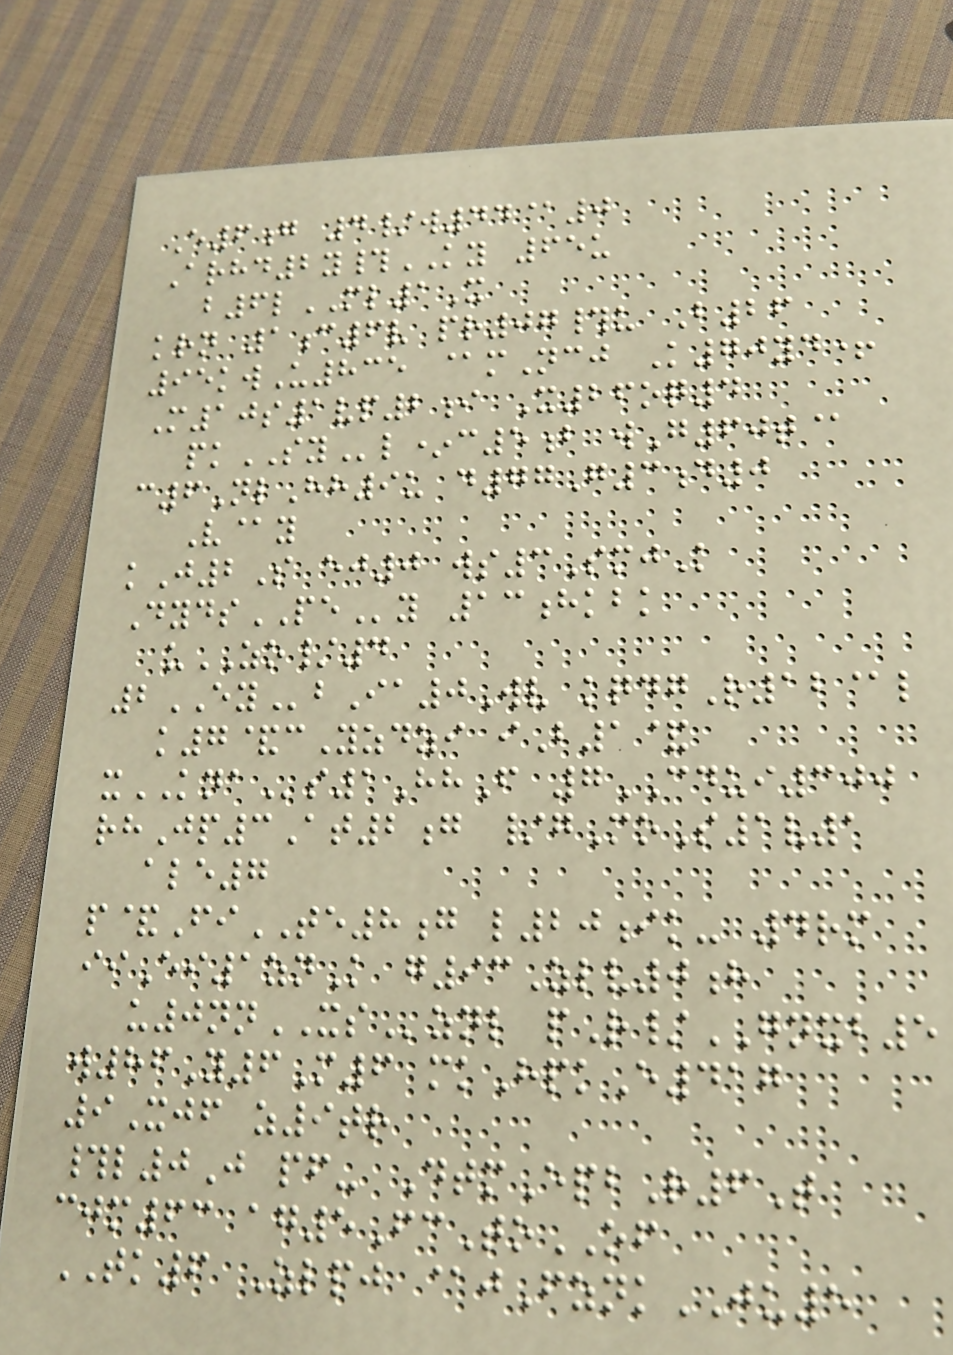E6g 4/w44@0
Arhd2y#KY 65u
b6lML1X
krn 1c6v pr07#u B26
95kwU835 @mNcj K70yd+
M10s1vp2i X26oq4
pkSYl*c5b wG60t@
c6NlHh9u d77G3d0
V@y
kJ2S ej0 ws3SmjK
DydsPEy 13hkbk
uZO/4
2EYbIa0Wv kqdgR12@l
k7&cYzdzi iB1&
xKNAs1HhF 7CDUI300
rhJp3At2g /gMoS1v1
ale7
p&FiTE8g l20ik- 4rm
iiEi1znK g93Zlv0h
u0nnXSznl pR/GNXB5
w86Y6M6 mkHpkE417
9Xjf z9tr
#l0J pf- DtmEpbR6T
cjm63 ag5FcToOF
TK6 Zlpj @jFznkJU5
